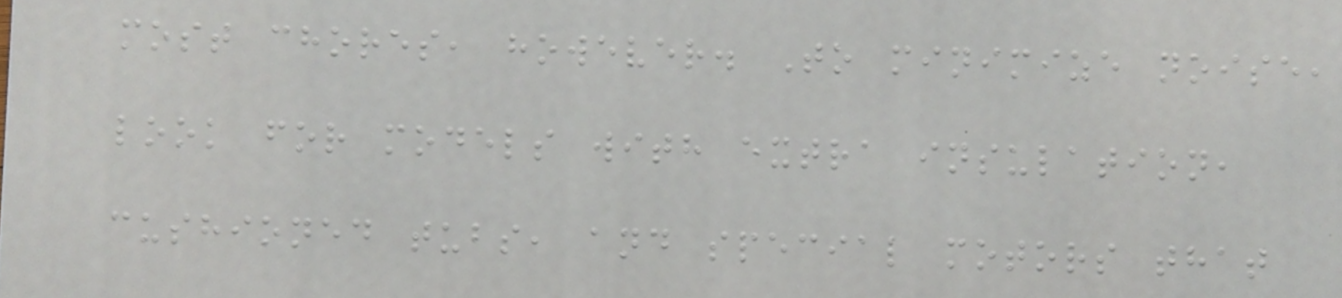most chores, however. To minimize noise,
look for models with extra insulation,
cushioned tubs, and special motors that
